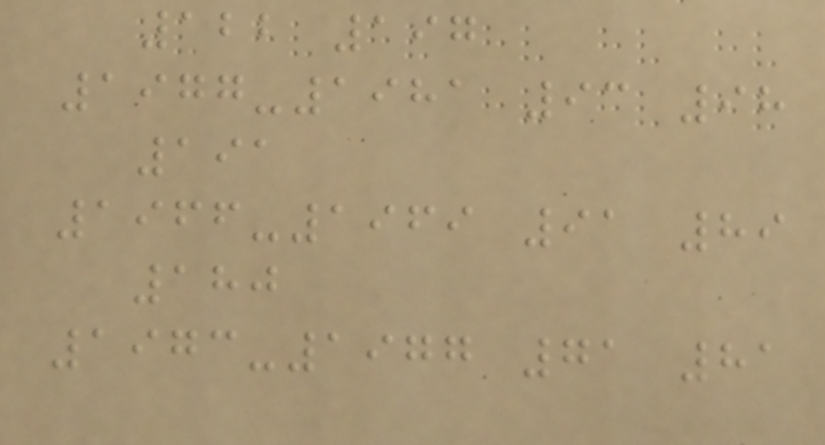122 197
1977-1981 93 98
191
1966-1969 91 89
180
1973-1977 71 81
